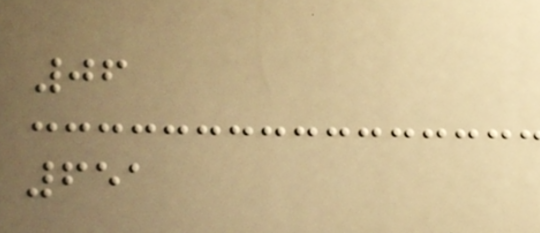06
651
